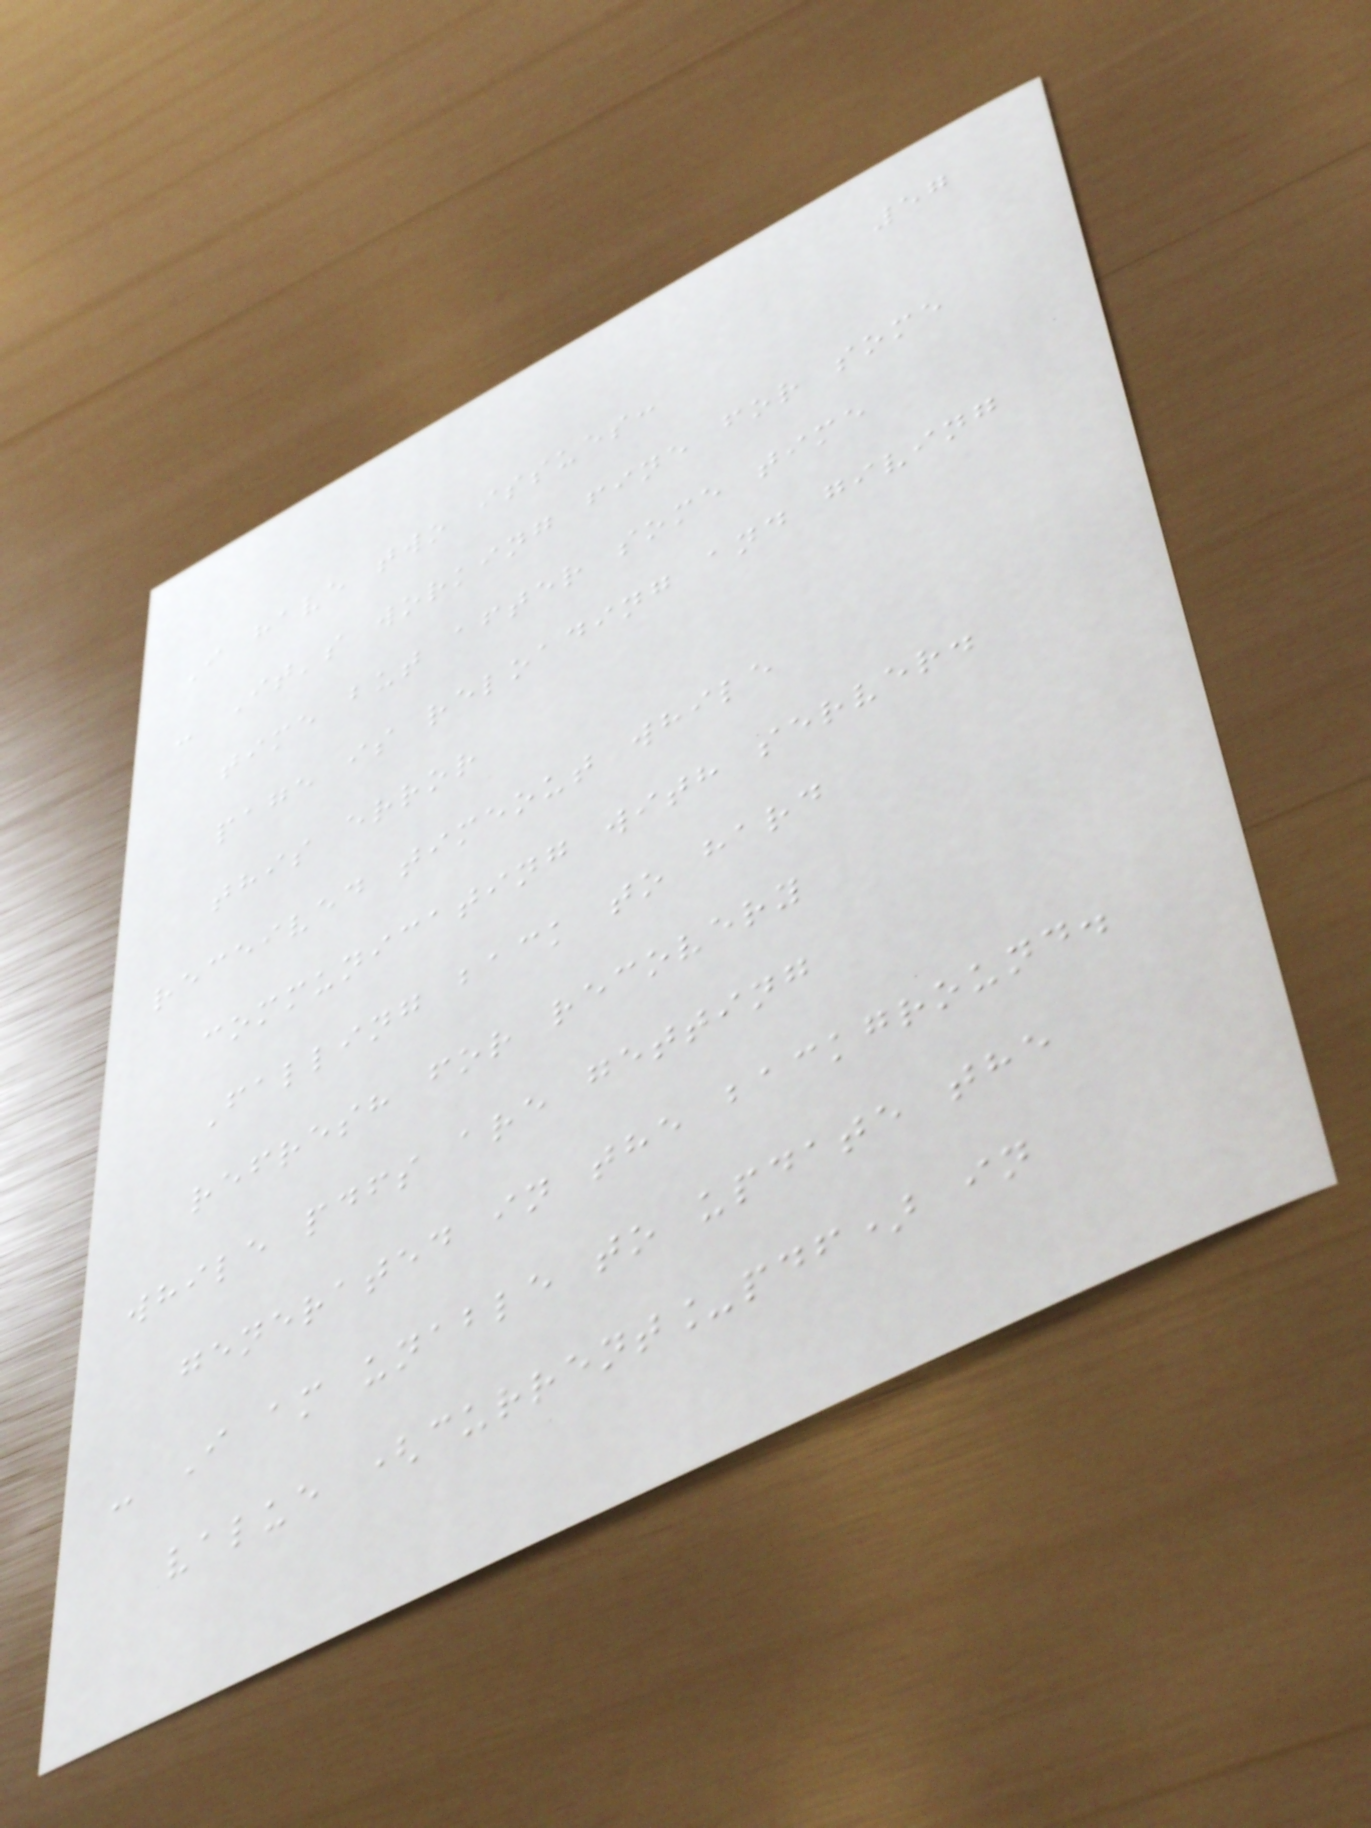57
I have two issues:
- It's working fine for some
time but after some time
page is reloading and giving
this error
received timeout while
communicating with server.
Falling back to hard
refresh for recovery
while pdfs are getting
generated in the background.
- I am unable to update the
value (current_pdf) in
